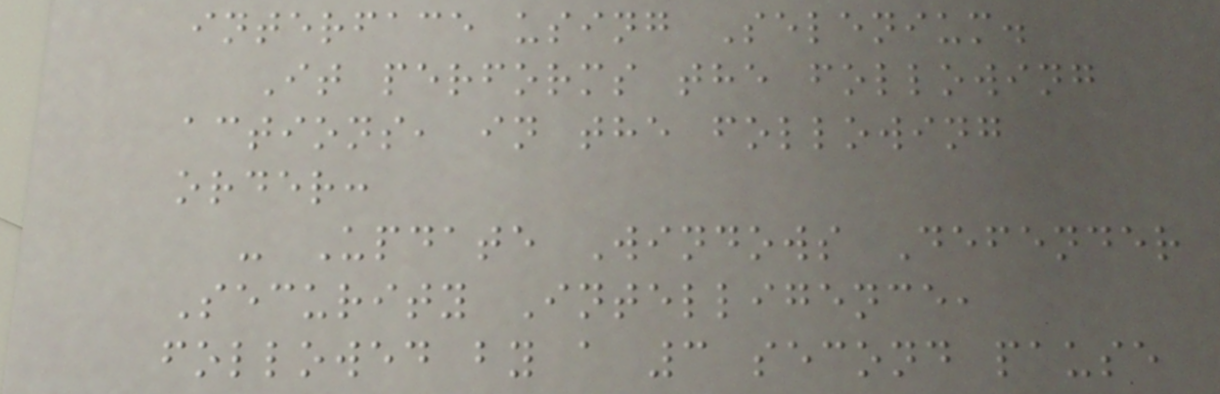interface using Selenium.
It performs the following
actions, in the following
order:
- Update Windows Defender
Security Intelligence,
followed by a 3 second pause
